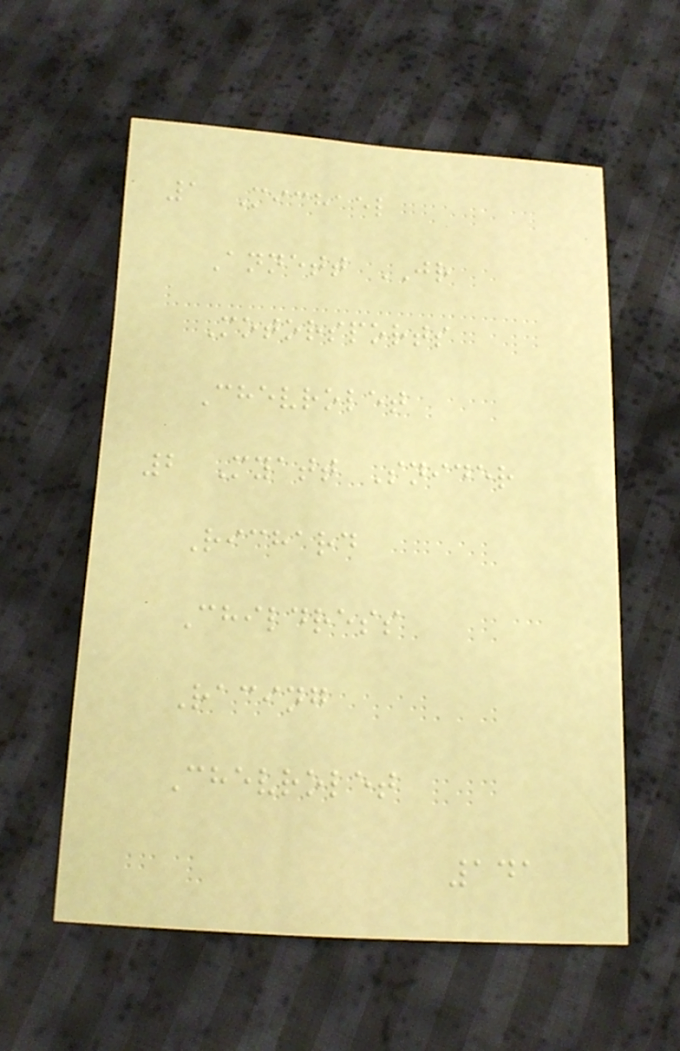1 Michael
Annett JR
Motorsports
Chevrolet
2 Myatt Snider
Richard
Childress
Racing
Chevrolet
141
